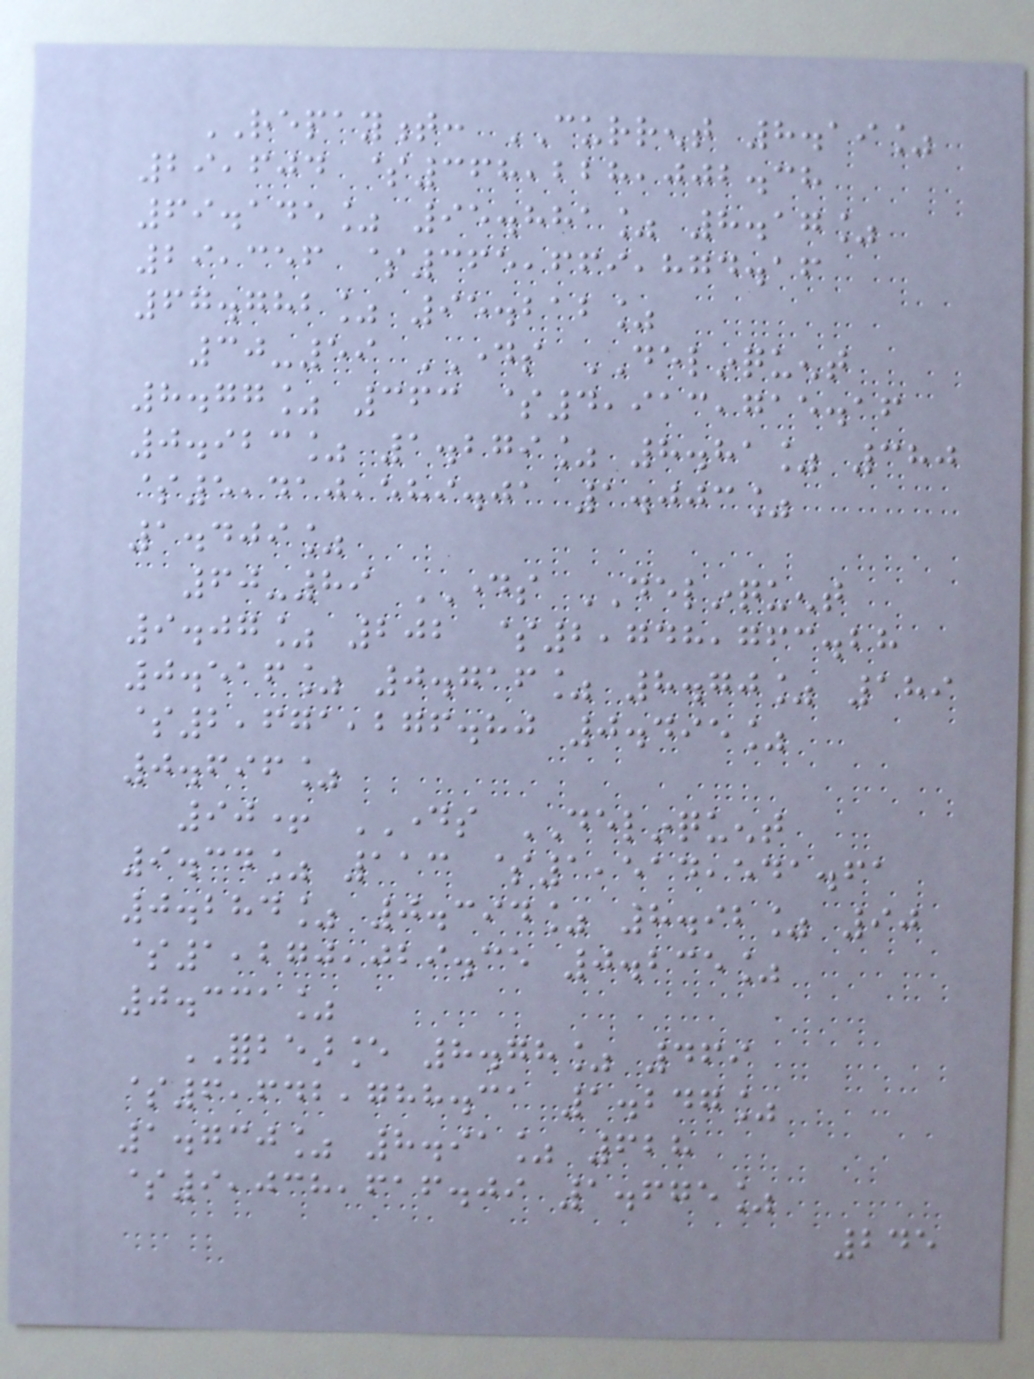REPAYMENT: CURRENT 8.19%
29,604 $368,228,002.38
69.145% 95.881% 8.17%
29,356 $365,669,874.16
67.782% 95.212%
30-59 DAYS DELINQUENT
8.77% 363 $4,913,715.16
0.923% 1.279% 8.81% 380
$5,410,589.01 1.003%
1.409%
60-89 DAYS DELINQUENT
9.07% 202 $2,748,763.28
0.516% 0.716% 8.70% 189
$2,671,276.80 0.495%
0.696%
90+ DAYS DELINQUENT
9.34% 113 $1,514,541.61
0.284% 0.394% 8.92% 90
$1,270,029.35 0.235%
0.331%
FORBEARANCE 8.78% 469
$6,642,788.31 1.247%
1.730% 8.91% 628
$9,038,616.09 1.675%
245
